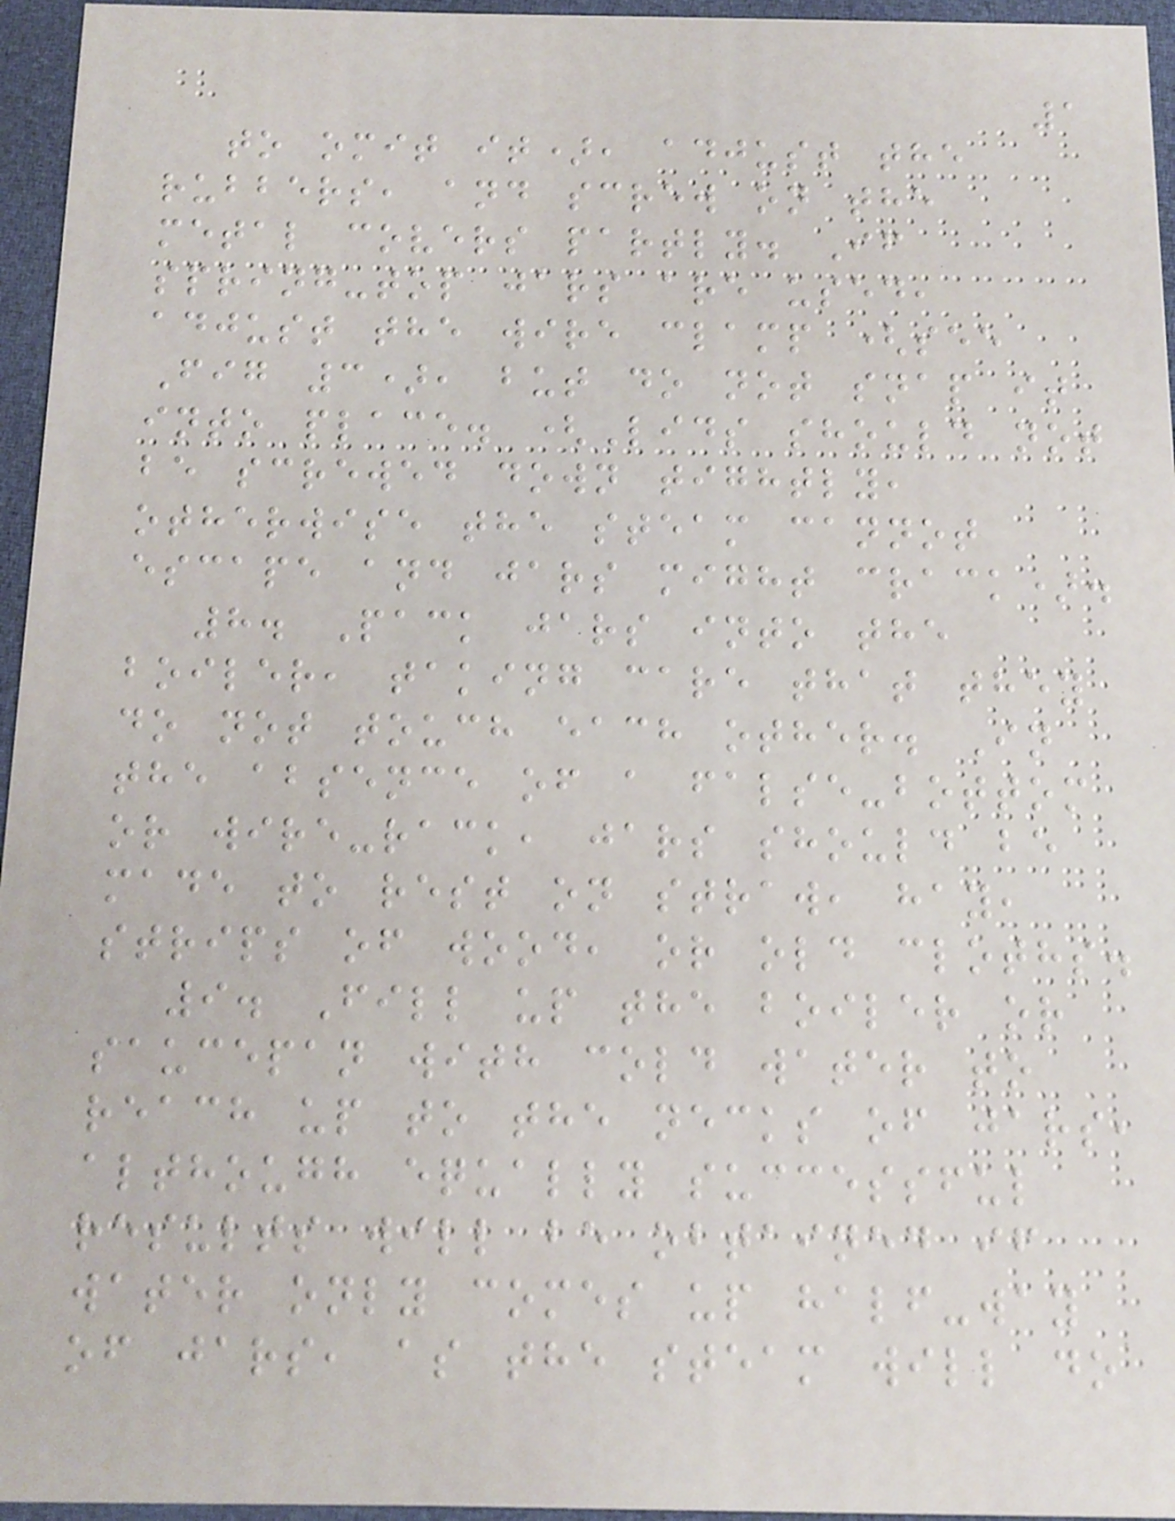1
to omit it), adjust the
rubbers, and screw on the
metal covers partly. If
spring-top jars are used,
adjust the wire clamp (see
Fig 3), but do not snap it
into place. (Lids should not
be screwed down tightly,
otherwise the steam cannot
escape and jars might crack).
8. Pack jars into the
boiler, taking care that they
do not touch each other. In
the absence of a false-bottom
or wire-rack, jars should be
made to rest on straw, hay,
strips of wood, or old cloths.
9. Fill up the boiler or
saucepan with cold water to
reach up to the necks of jars,
although equally successful
results will be obtained if
water only comes up half-way
of jars, as the steam will do
